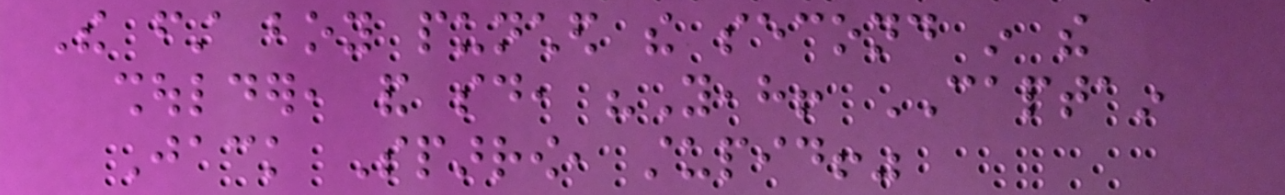The first boy punched the second in the
shoulder, and said, "Yeah! CAPTAIN
Jack Sparrow, stupid!"
